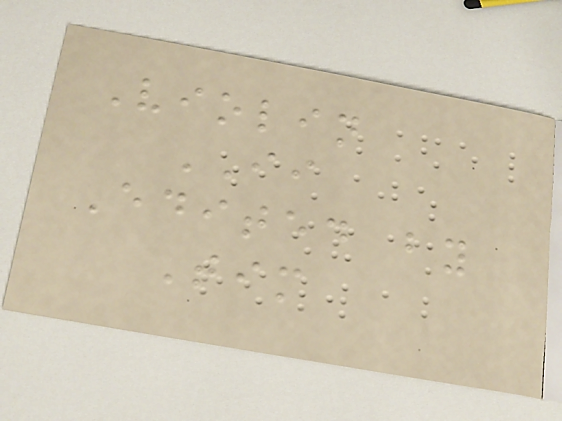Violin
II
Edited by
Tim
